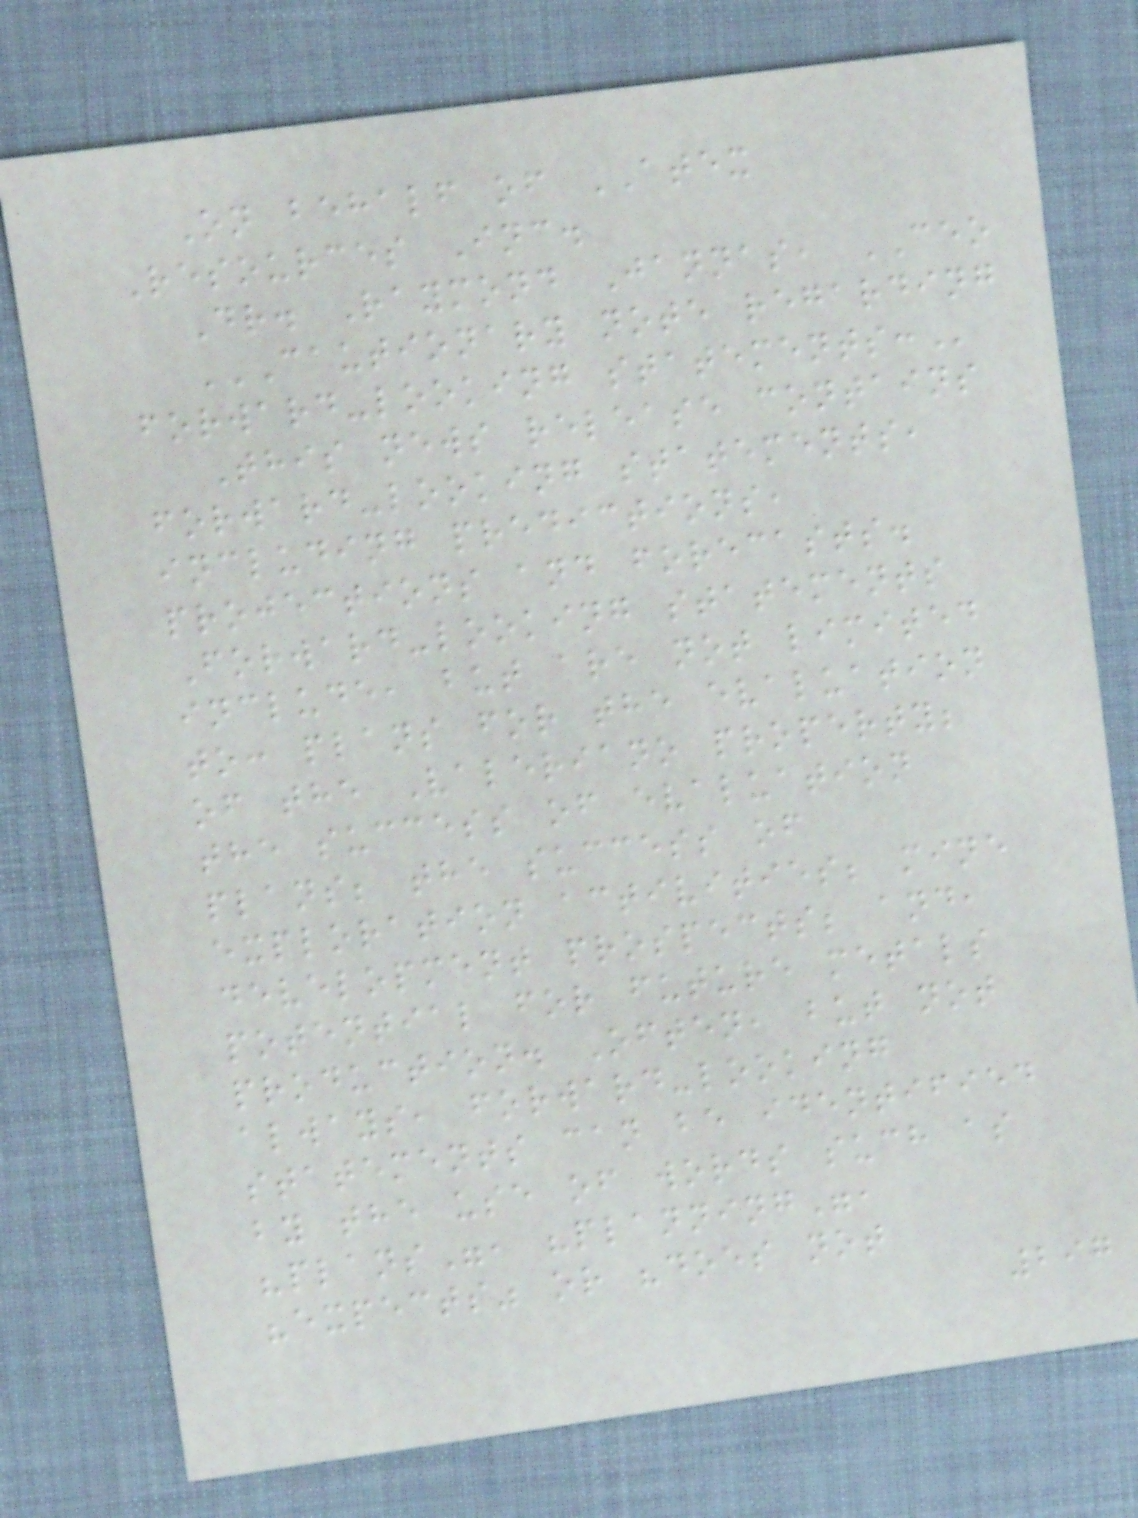On behalf of ATEX
Resources Inc.
Dr. Raymond Jannas, CEO
CAUTIONARY NOTE REGARDING
FORWARD-LOOKING STATEMENTS:
This news release contains
forward-looking statements,
including predictions,
projections and forecasts.
Forward-looking statements
include, but are not limited
to: plans for the evaluation
of the Valeriano property;
the success of evaluation
plans; the success of
exploration activities; mine
development prospects; and,
potential for future metals
production. Often, but not
always, forward-looking
statements can be identified
by the use of words such as
"plans", "planning",
"expects" or "does not
297
